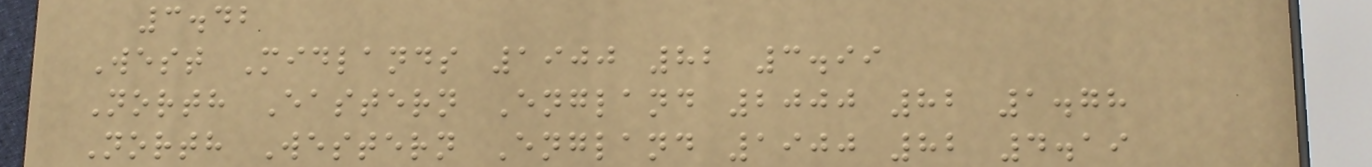3.42
West Midlands 1900 82 3.99
North Eastern England 2000 82 1.78
North Western England 1900 82 4.19
